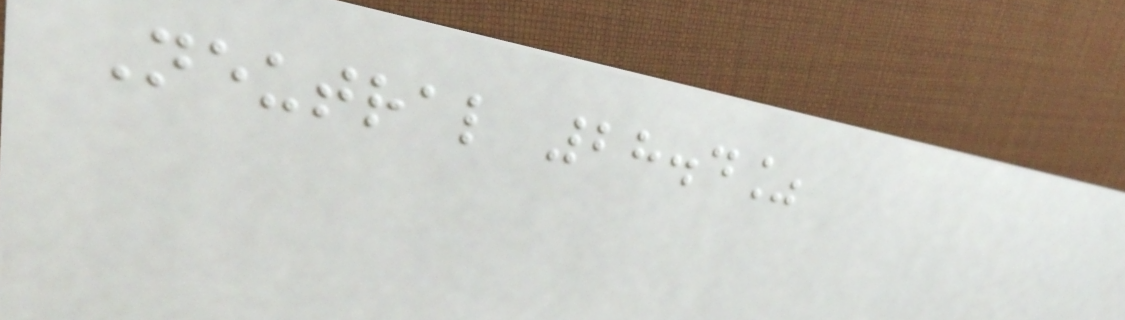Neutral 28.4%
